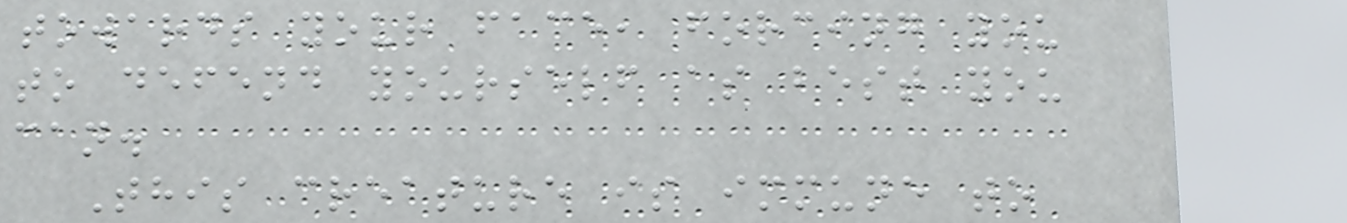towards your face, forcing you
to defend yourself as best you
can.
This creature is immune to
